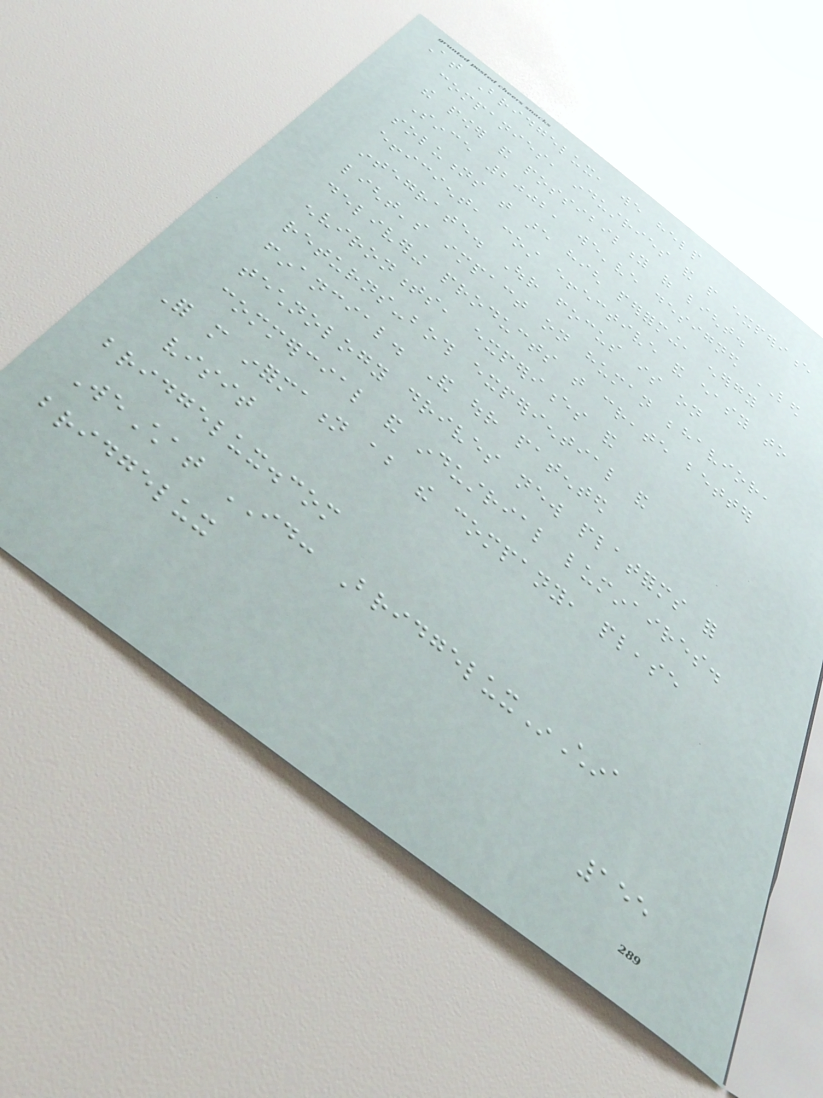At Bridgelux, we help
companies, industries and people experience
the power and possibility of light.
Since 2002, we've designed LED
solutions that are high performing, energy
efficient, cost effective and easy to
integrate. Our focus is on
light's impact on human behavior,
delivering products that create better
environments, experiences and
returns-both experiential and
financial. And our patented
technology drives new platforms for
commercial and industrial luminaires.
For more information about the company, please
visit
bridgelux.com
WeChat ID: BridgeluxInChina
bridgelux
155
